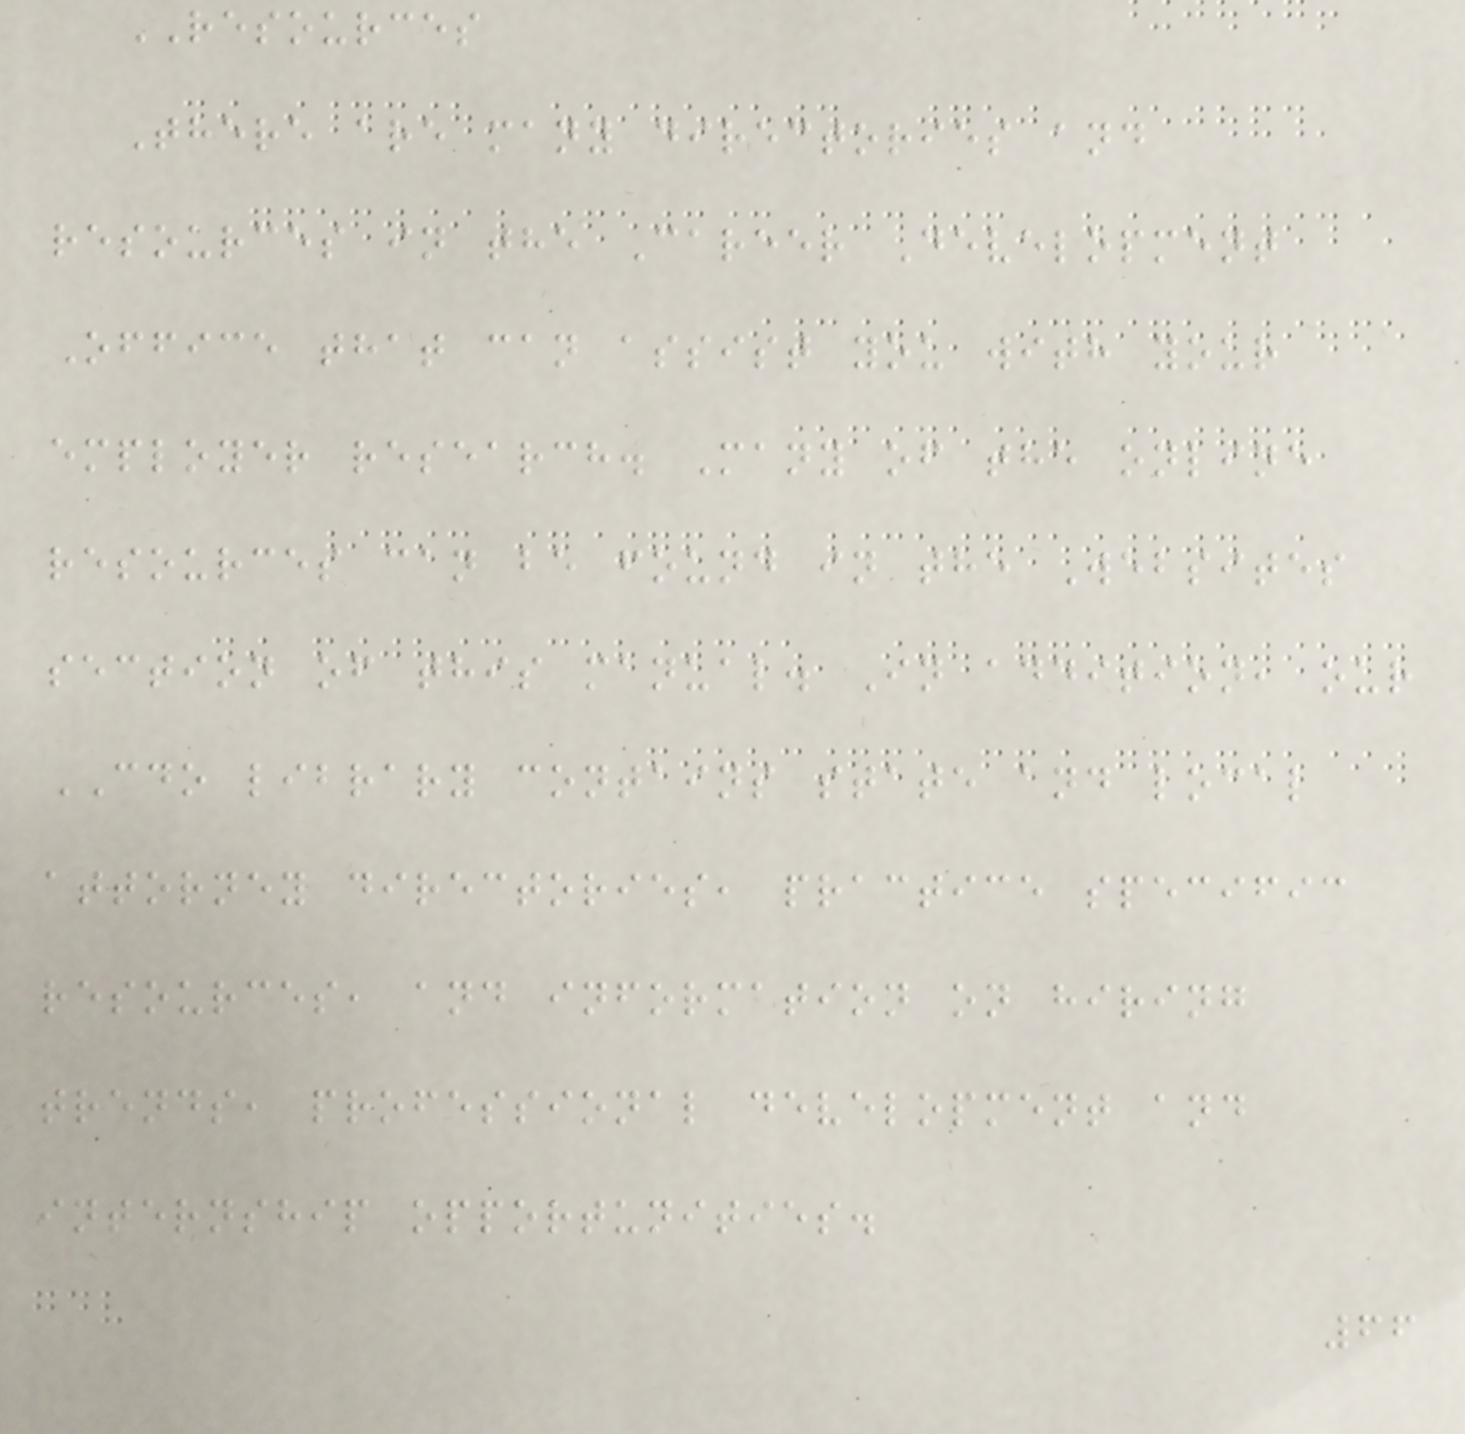RESOURCES
There are many directories and
resources in the Career Development
Office that can assist you with your
employer research. Many of the online
resources can be found in the Websites
section of this manual. In addition, our
CDO library contains state and local
attorney directories, practice specific
resources, and information on hiring
trends, professional development and
internship opportunities.
66
